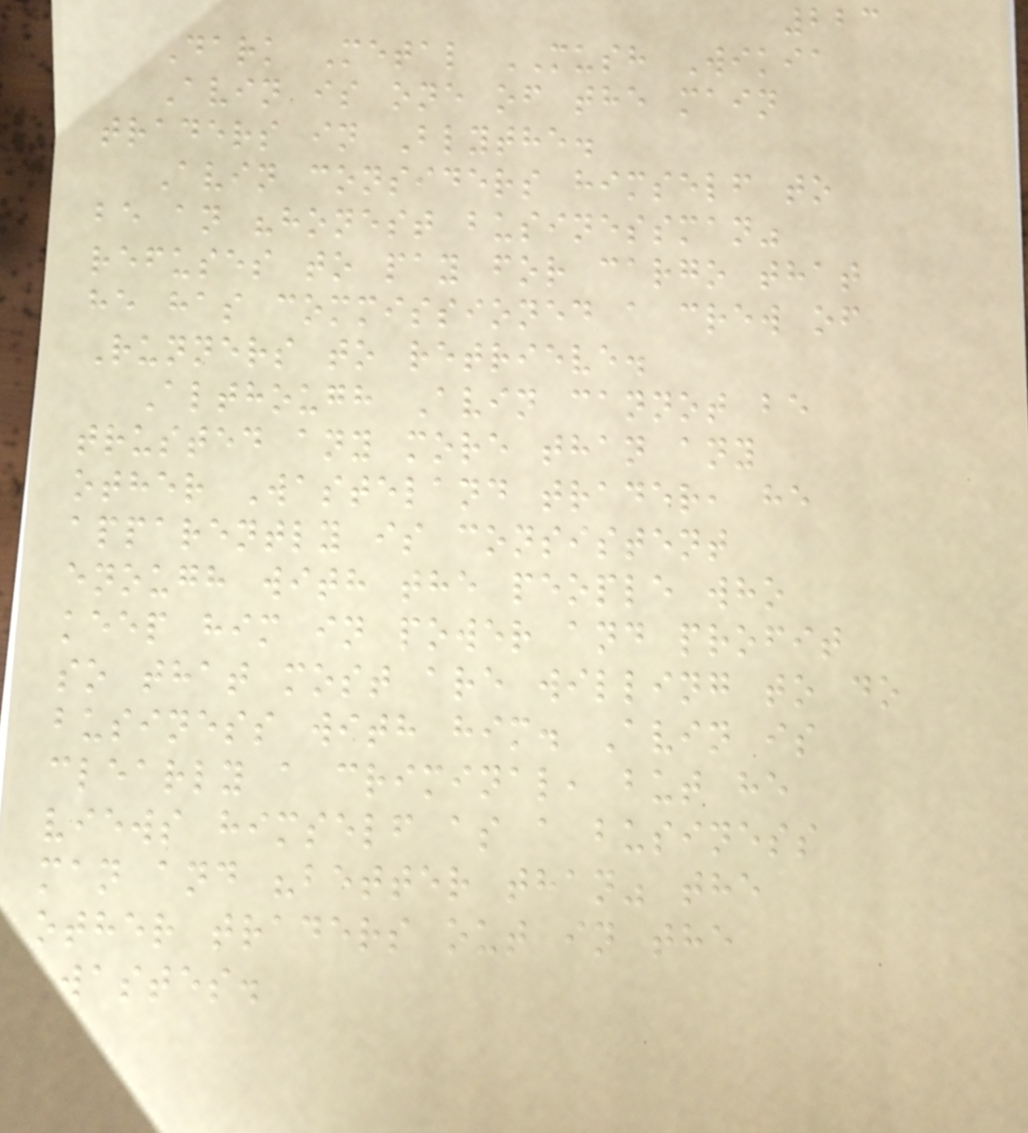223
Dark Metal MUSH Wikia
Avin is one of the main
traders in Blythe.
Avin considers himself to
be an "honest businessman"
refuses to pay for cargo that
he has commissioned a crew of
Runners to retrieve.
Although Avin cannot be
trusted any more than any
other Wasteland trader, he
apparently is consistent
enough with the people who
keep him in power and profit
so that most are willing to do
business with him. Avin is
clearly a criminal, but he
views himself as a business
man and "better than" the
other traders out in the
Wastes.
